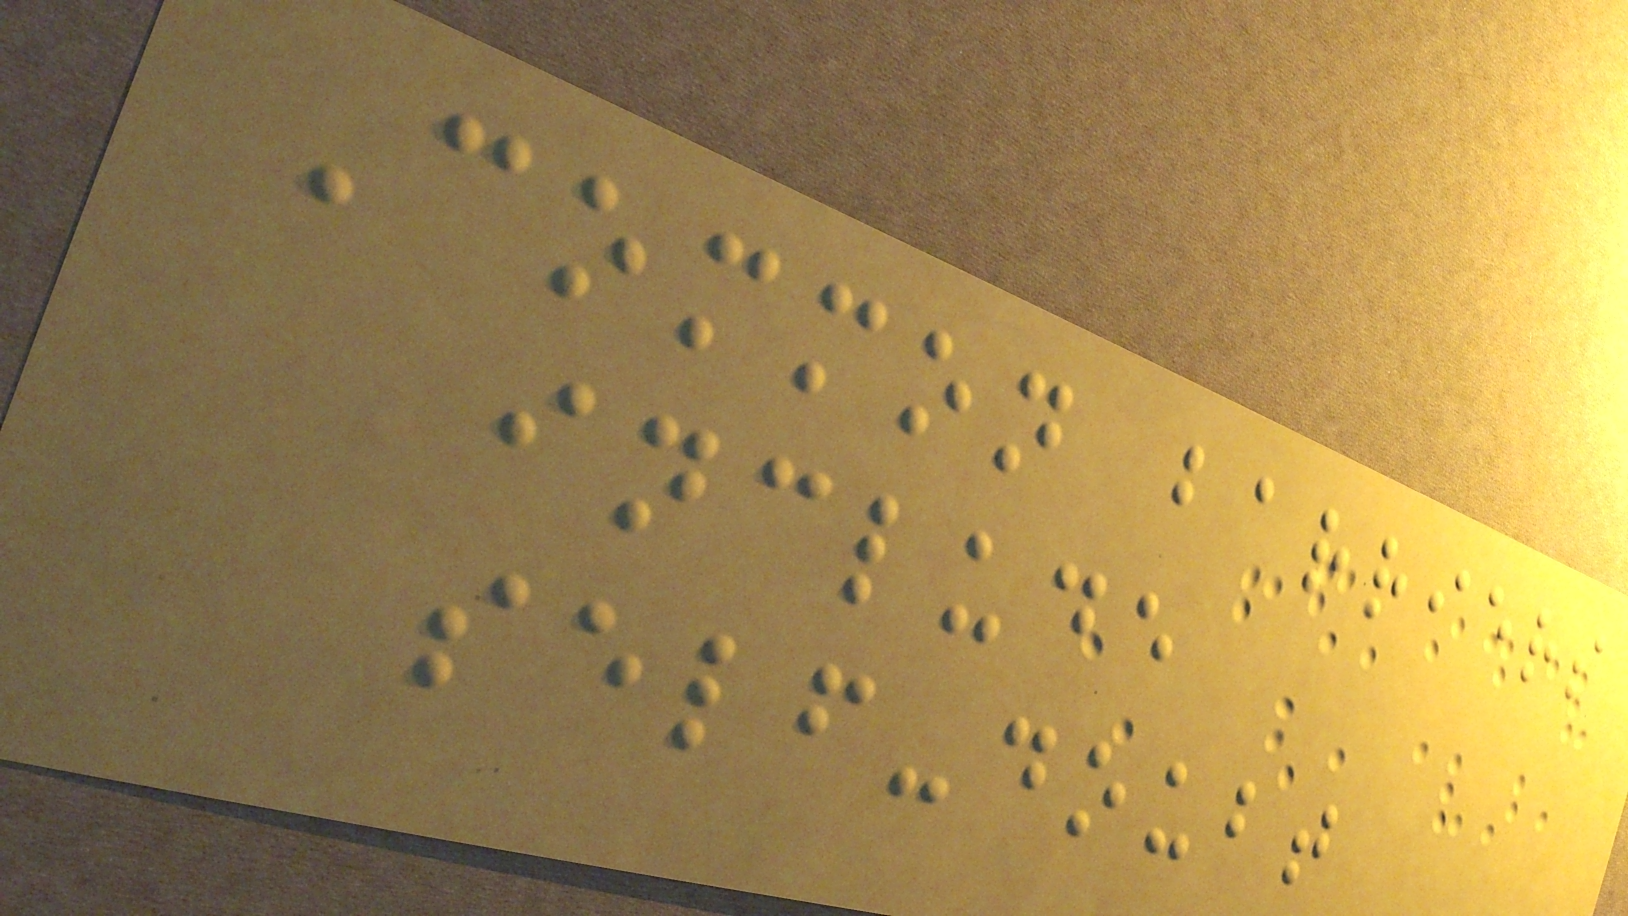Common barriers
include
self-doubt
